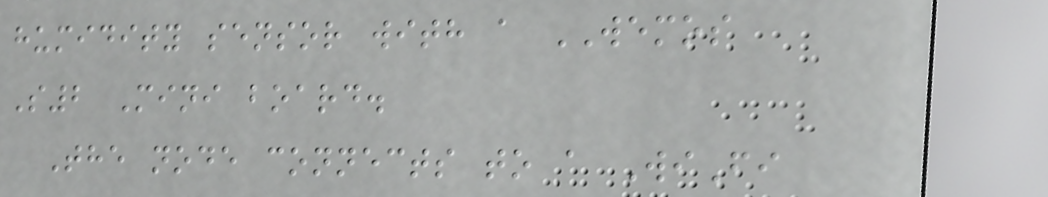humidity sensor with a WEMOS
S2 Mini board.
The node connects to a WiFi
